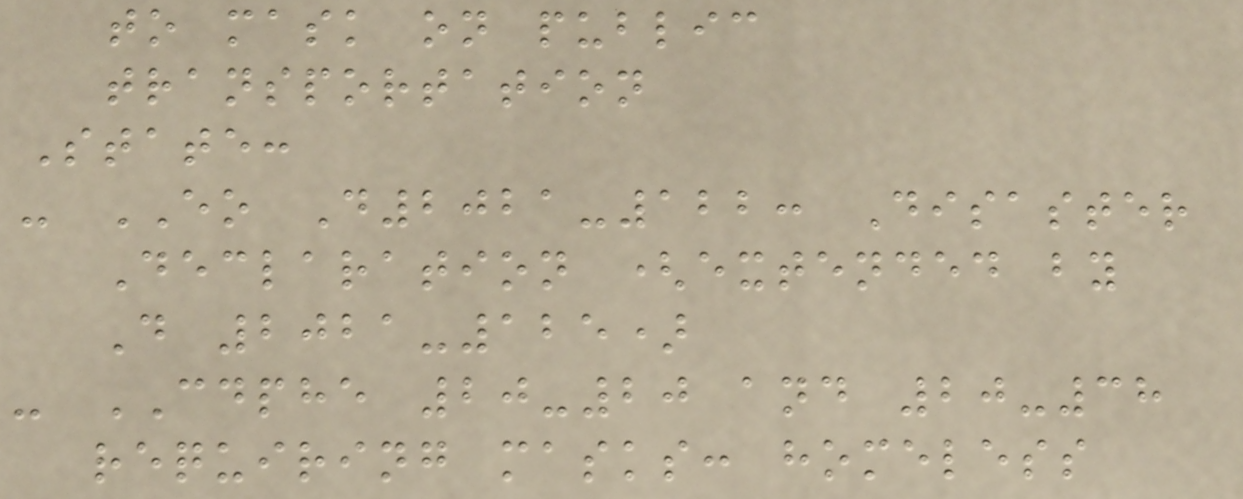to mask on public
transportation
State:
- EO D2021-122: Disaster
Declaration (extended by
D 2021-125)
- CDPHE 20-20 and 20-38
requiring masks: homeless
